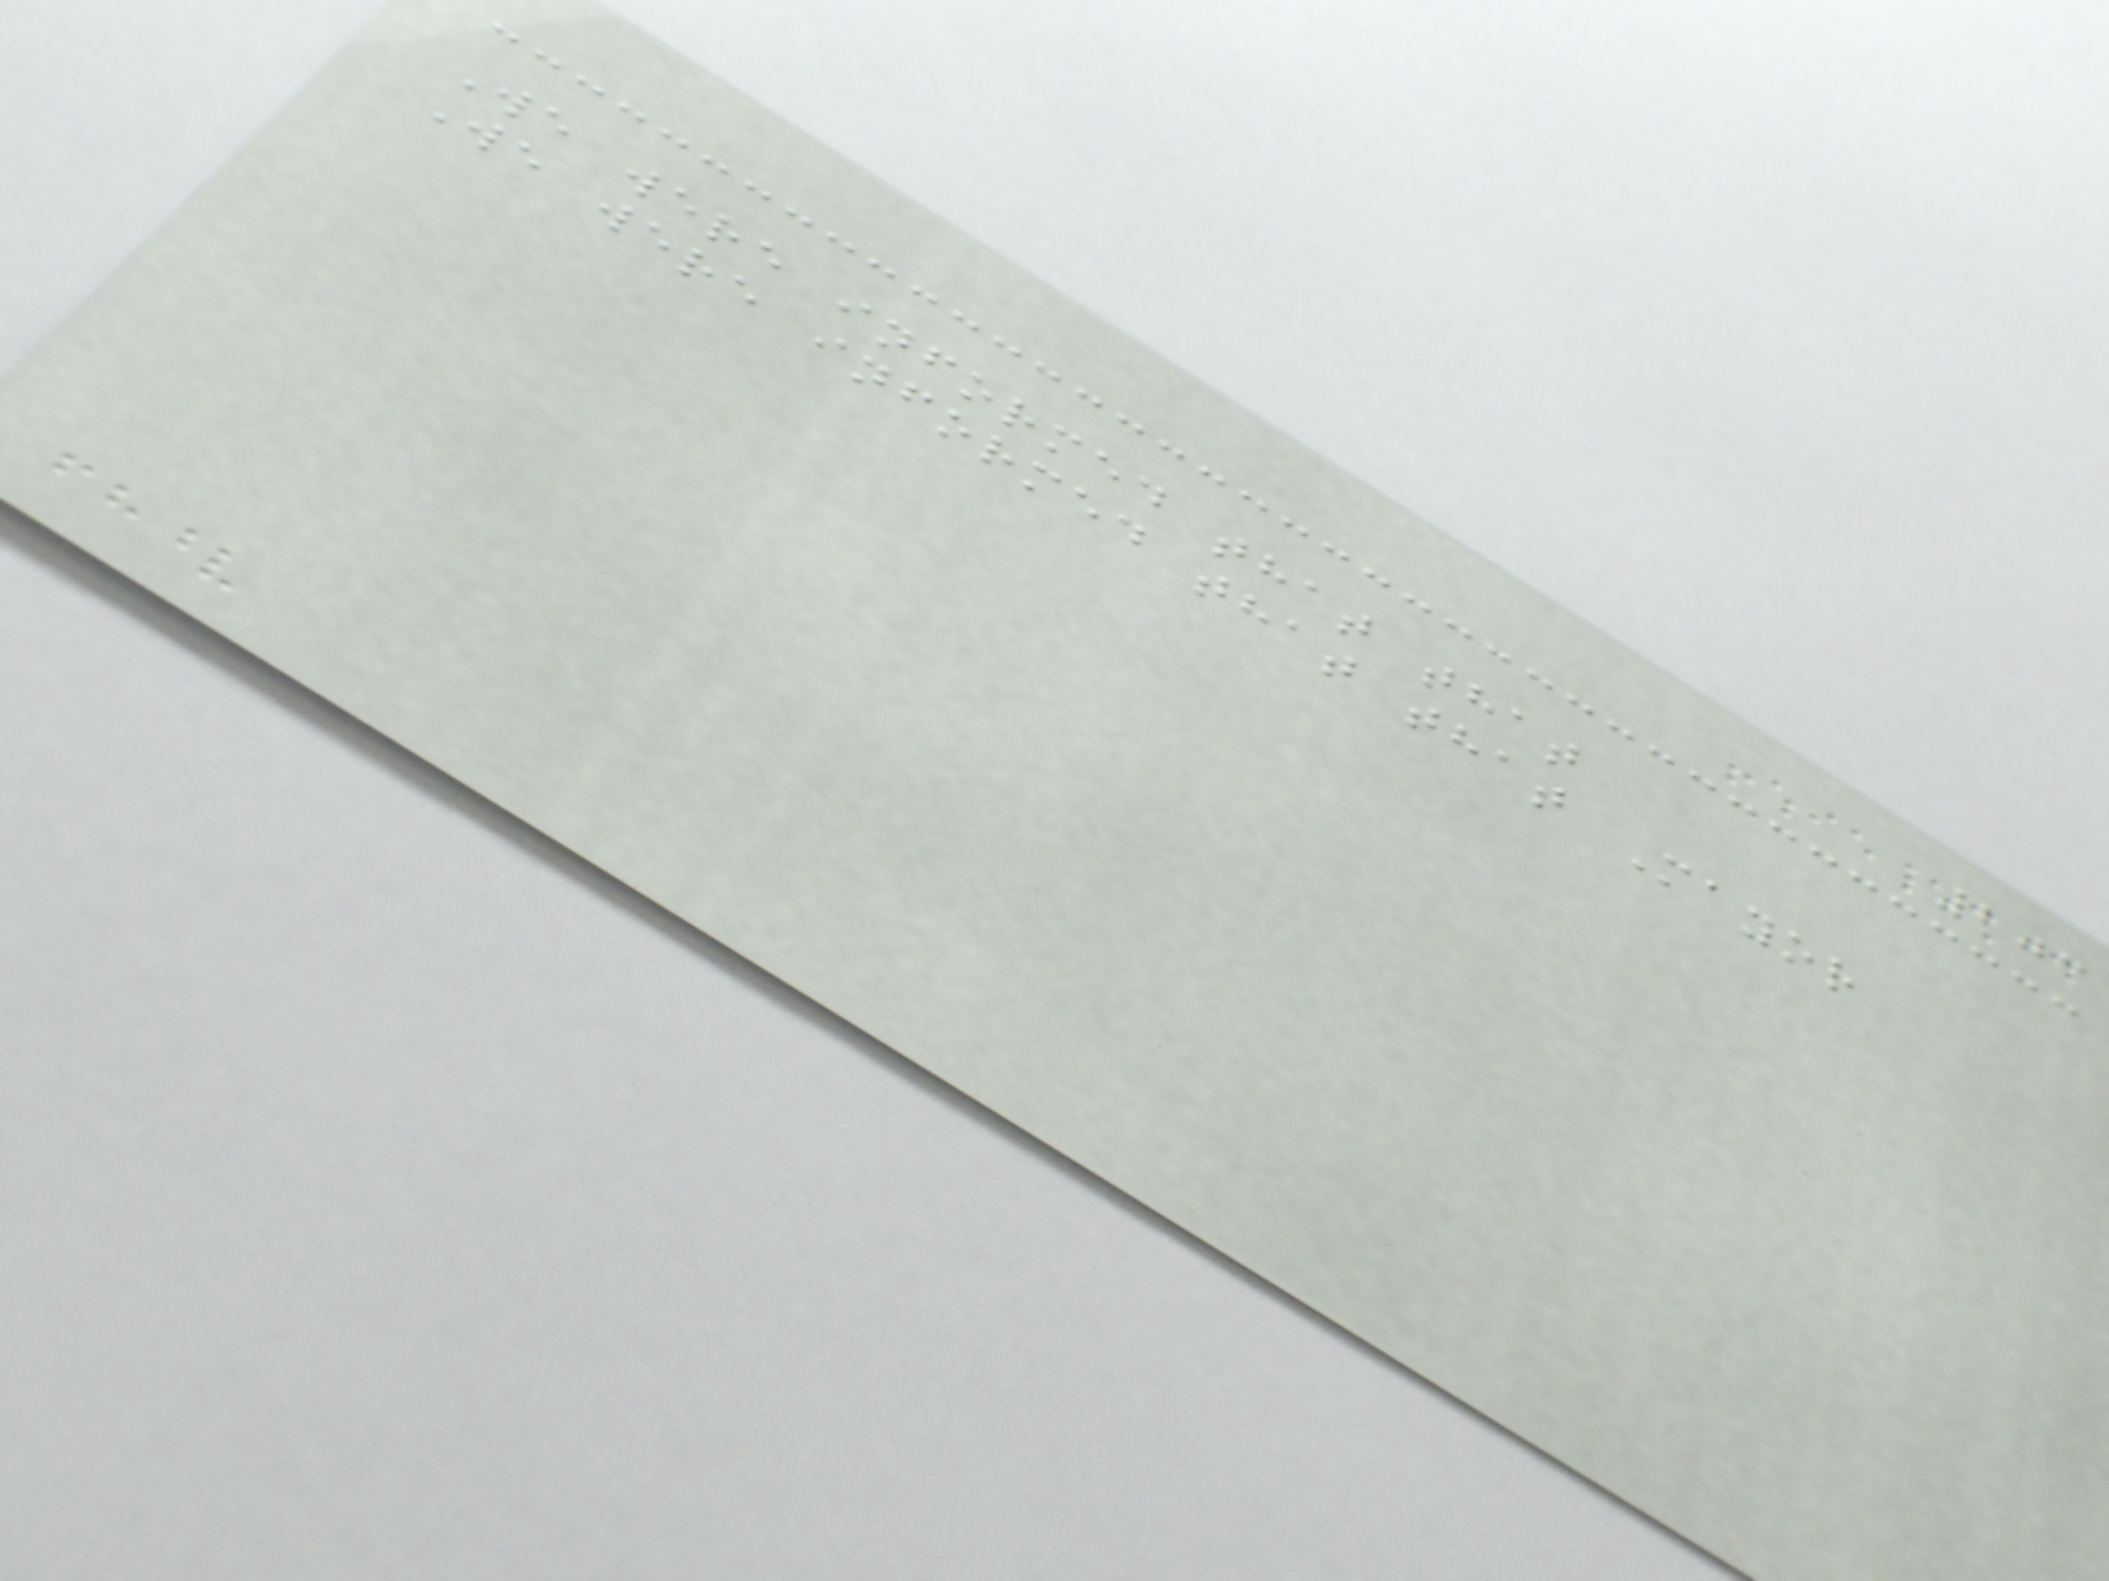203
We were informed that that
We were informed that that Mayor
